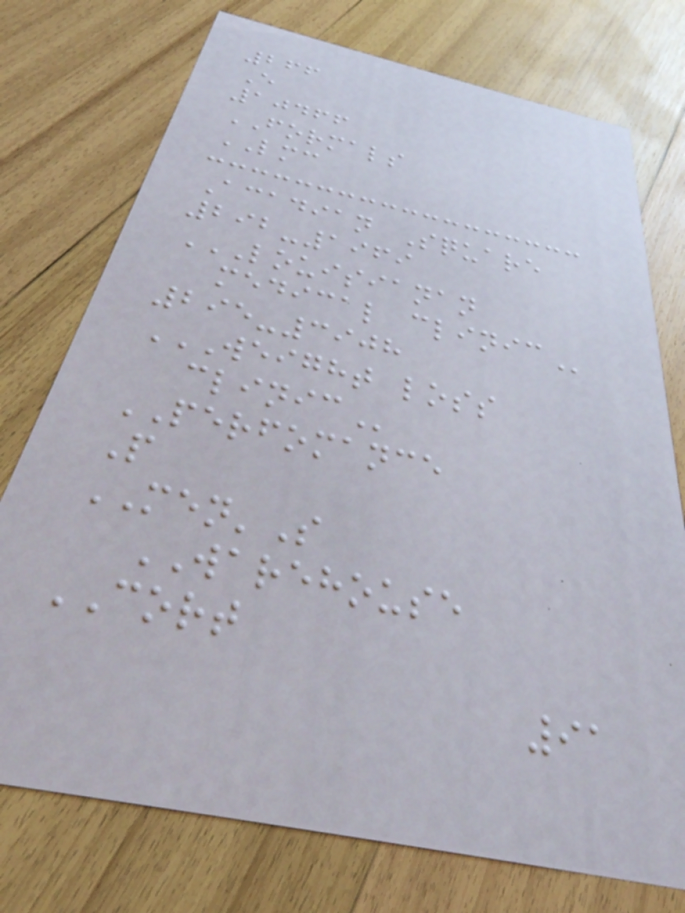266
E
10466
FORMALS
LMC
Acadian Square
292-1969
LOUISIANAN
MEDICAL CLINIC
295-3908
WEIGHT LOSS
CLINIC
PERFOMANCE
P
MEN'S
WAREHOUSE
CORT
91
